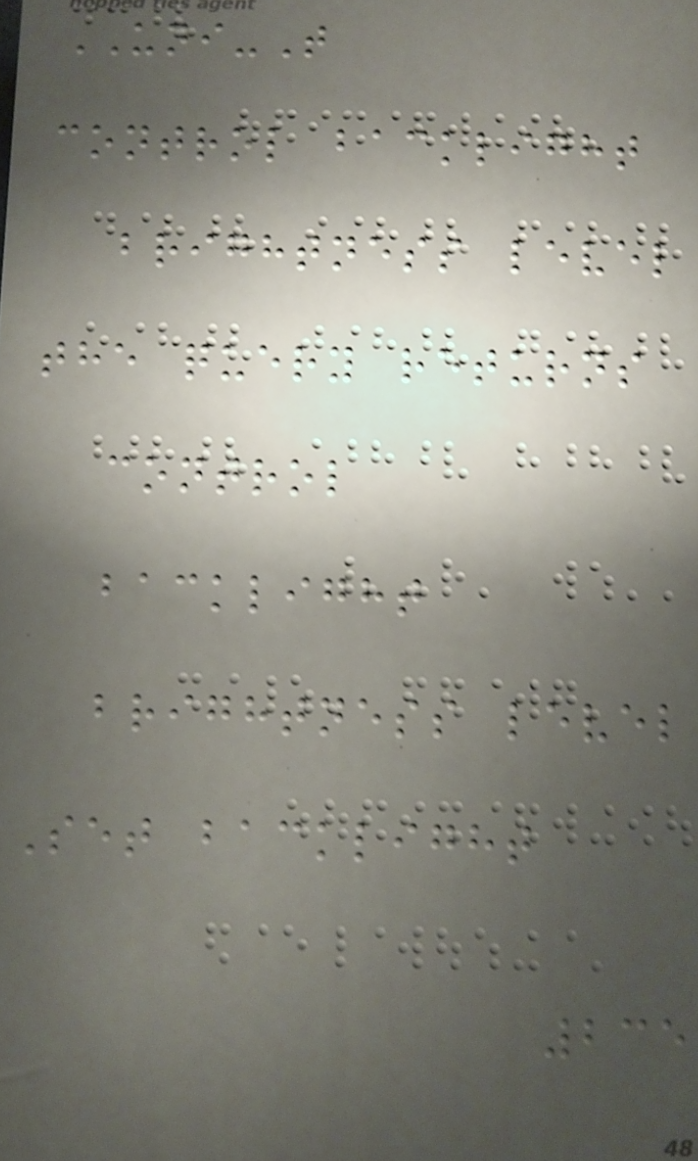UNI-T
control backlight
brightness level
the query returns
control
backlight
brightness level
Set backlight
235
